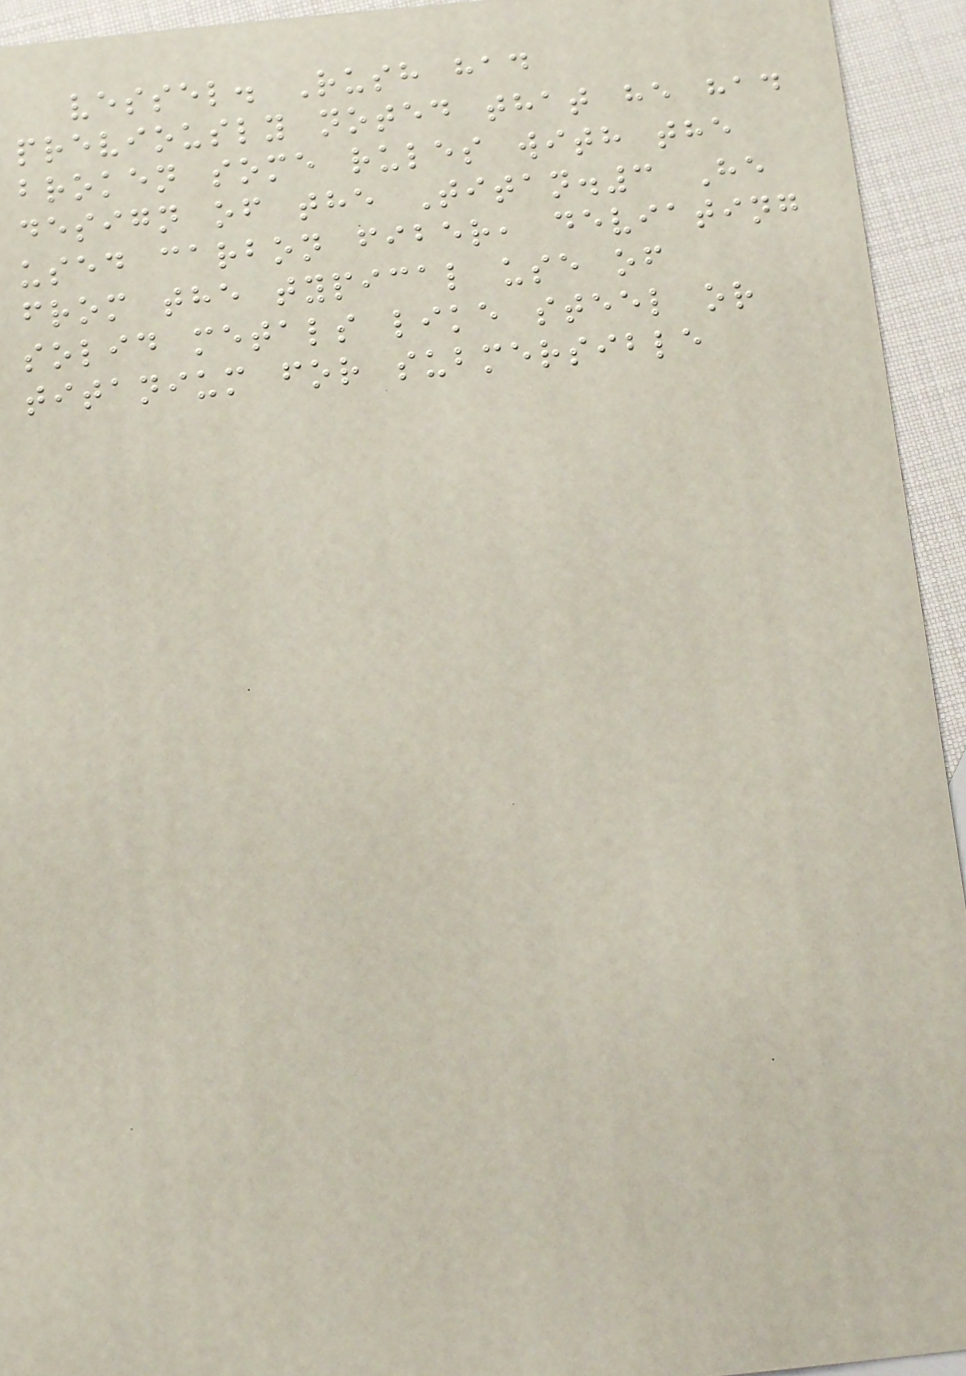vessel. Rush had
previously noted that he had
broken some rules with the
design of the Titan.3 He
used carbon fiber, deviating
from the typical use of
solid metals like steel or
titanium for submersible
